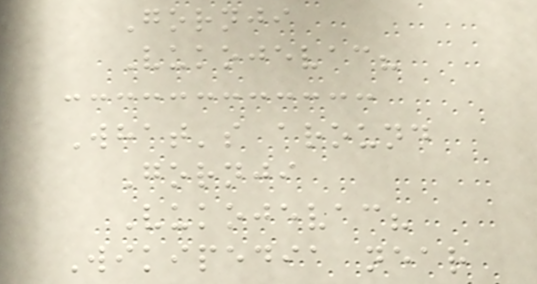Gornji
Vukojevac?
What's around
Gornji
Vukojevac?
Wikipedia near
